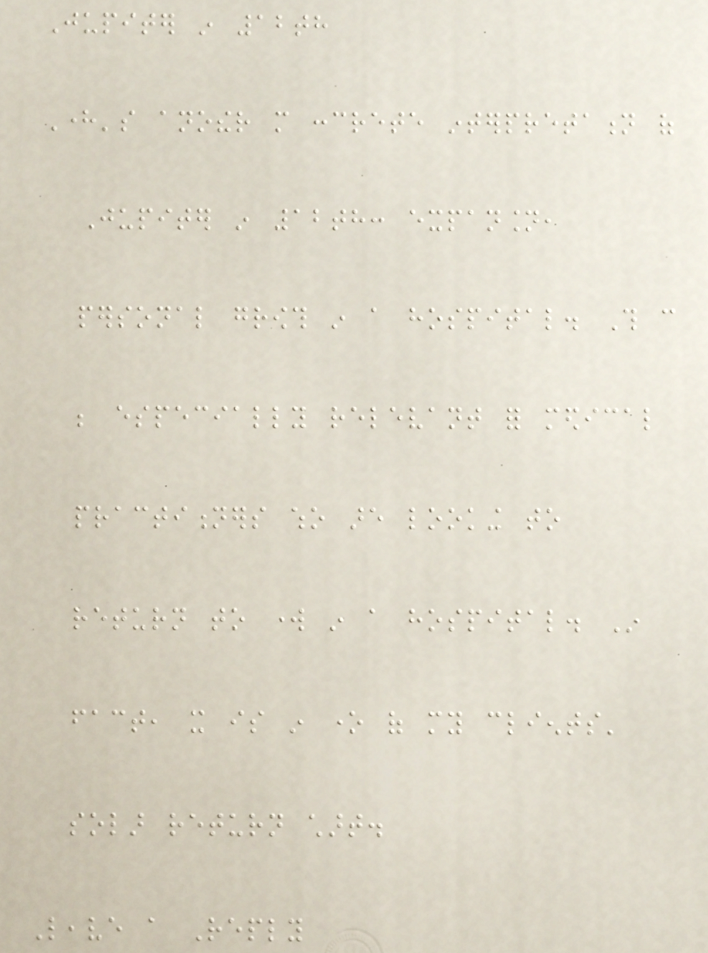Jupiter in 12th
Here's another more concrete interpretation of
Jupiter in 12th: expansion,
personal growth in a hospital. This can
be especially relevant for medical
practitioners who are looking to
return to work in a hospital. In
fact, it is in one of my clients'
solar return chart.
Leave a Reply
